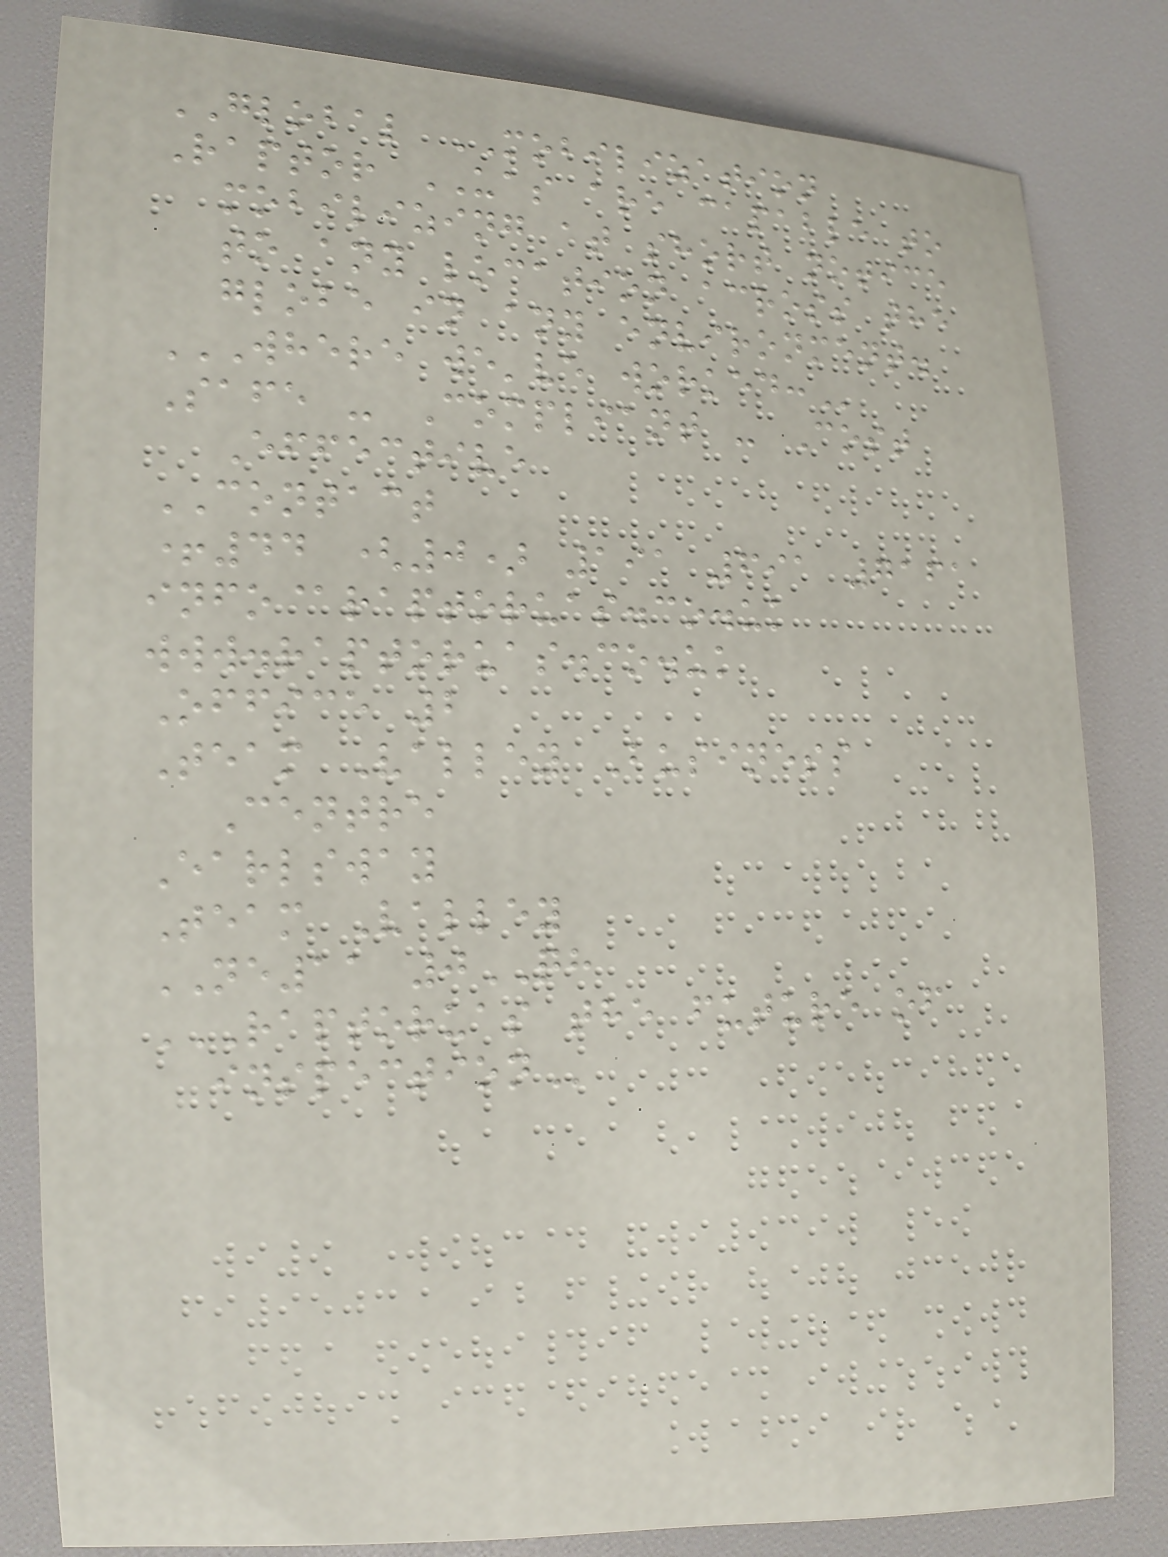GLOBAL MOBILIZATION
Raptor UAS are capable to
mobilizing at short notice
to any location across the
globe in any environment.
WHERE WE'VE WORKED:
Safe - Compliant - Cost
Effective
CONTACT
+44 (0) 191 691 7161
info@raptoruas.co.uk
www.raptoruas.co.uk
Office 2
Team Valley Business
Centre
Earlsway
Team Valley
NE11 0QH
RAPTORUAS THE FUTURE OF
INSPECTION
